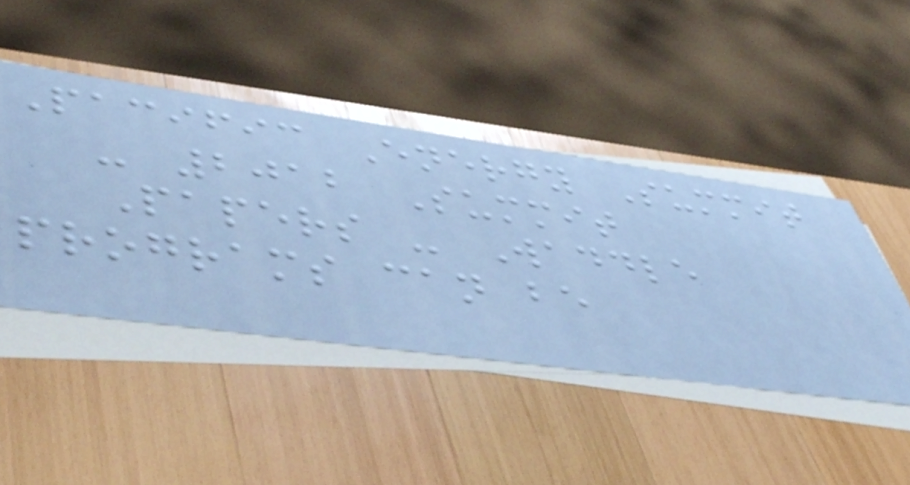Pacific Energy Summit
- 2012 Summit
Papers - Waddle
programs can be
